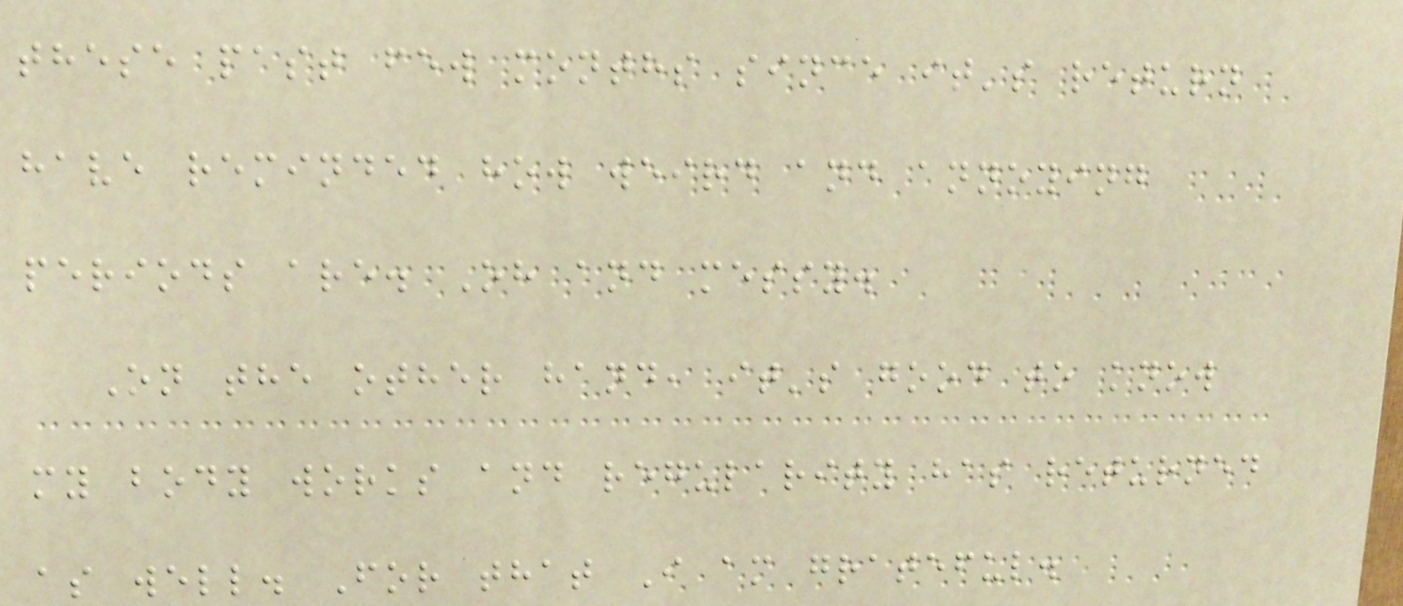these past few months since it's return
have reminded how weird and annoying
periods are. Oh and messy.
On the other hand, it's good to know
my body works and regularity has returned
as well. For that I am grateful.
